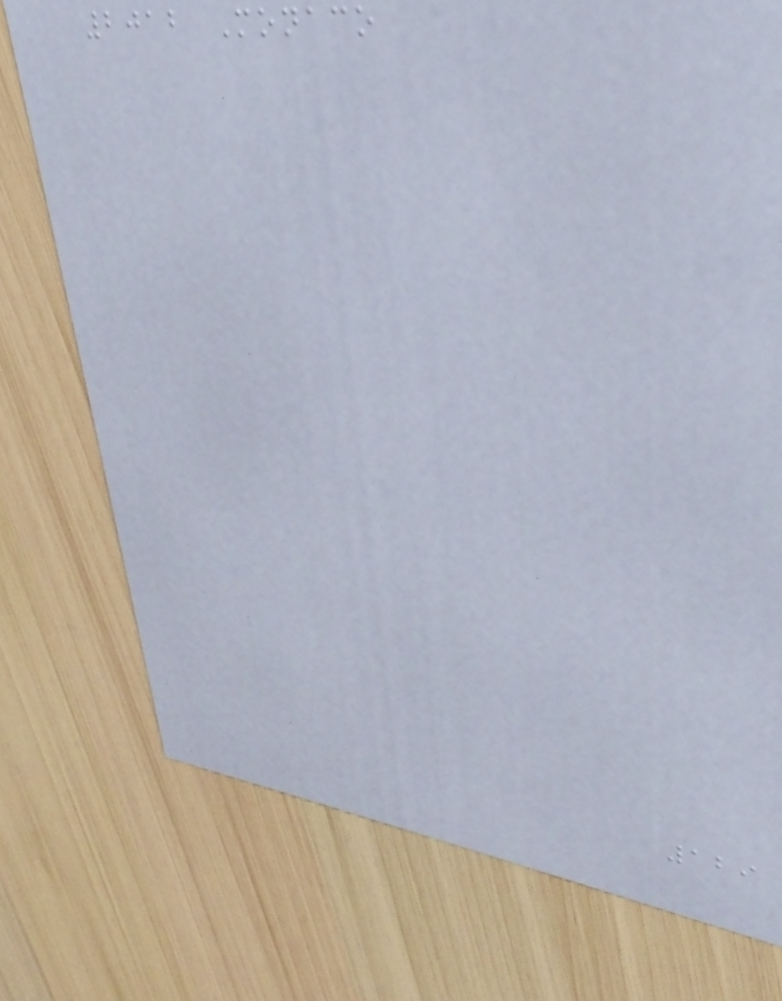2012 Monaco
129
